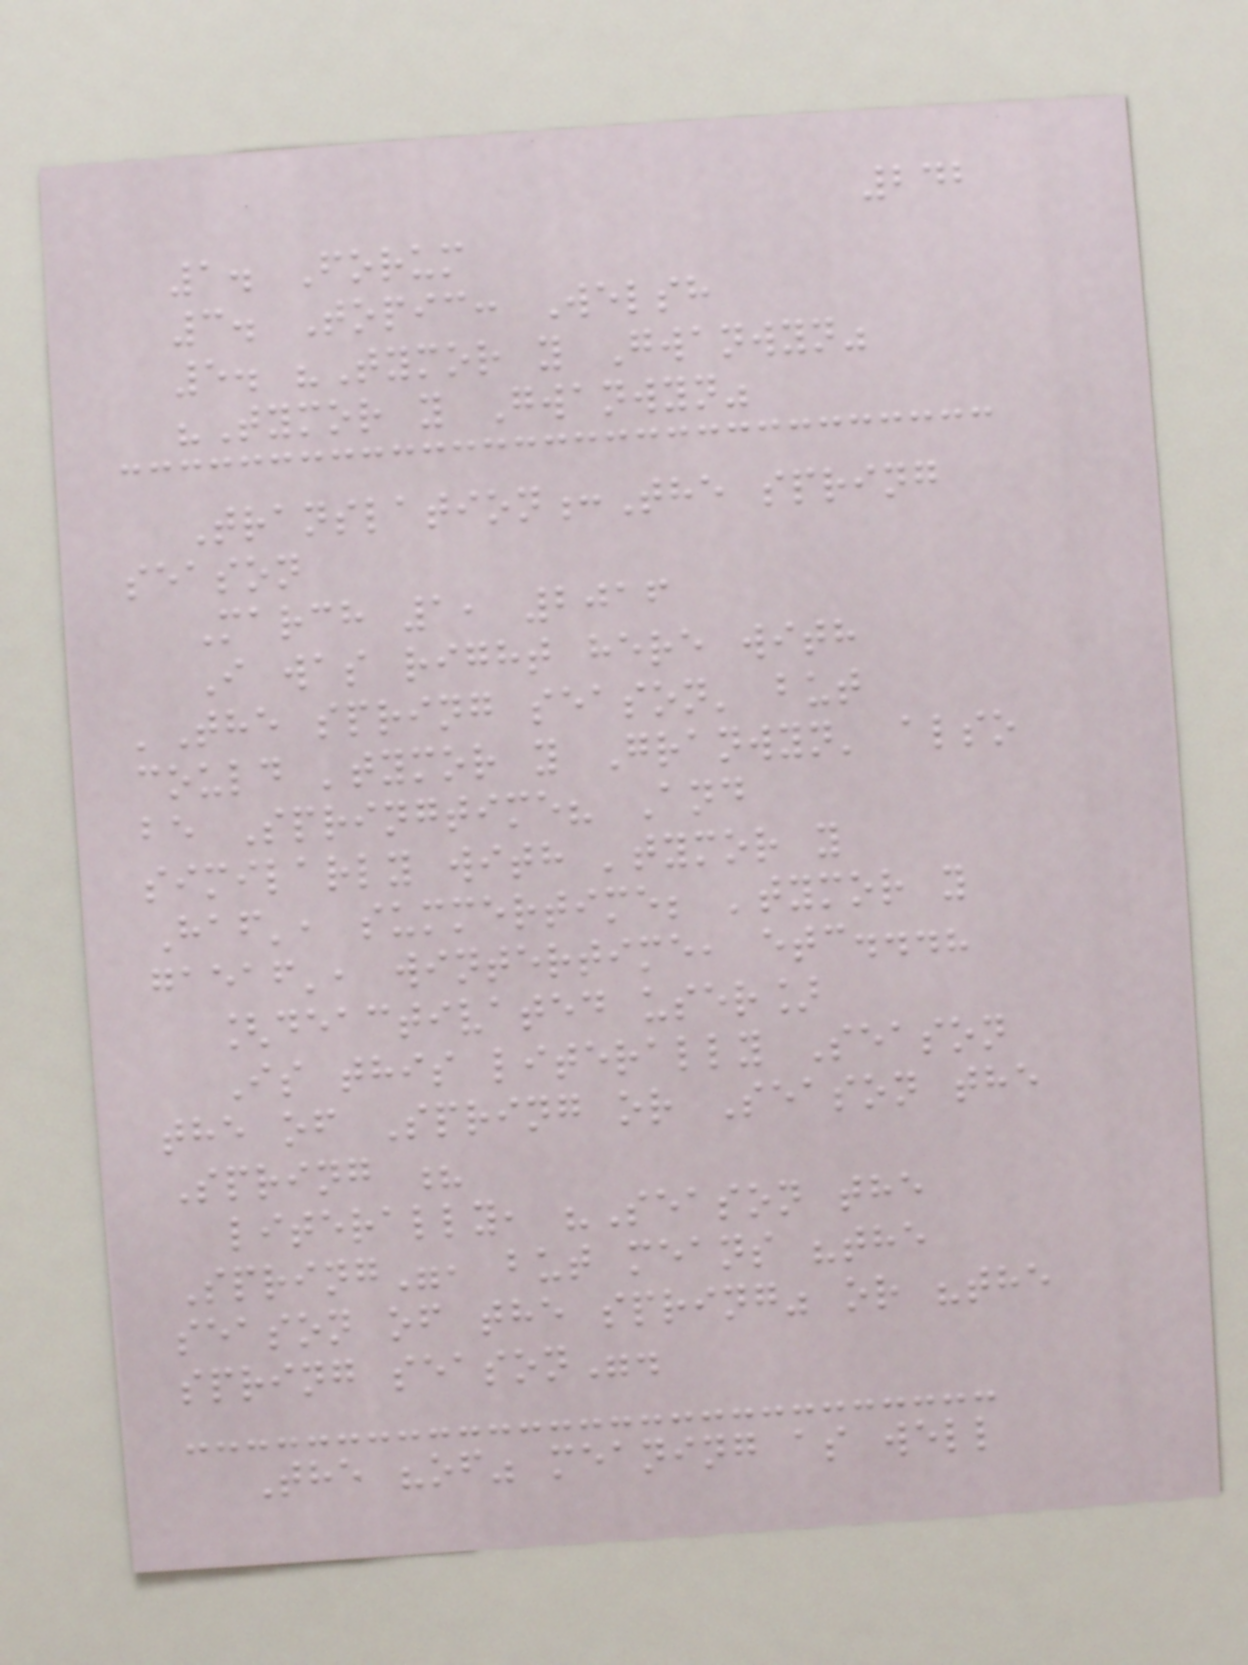242
1. Forum
3. Topic: Welsh
5. "Tymor y Gwanwyn"
"Tymor y Gwanwyn"
Translation:The spring
season
March 1, 2016
I was right here with
'The spring season' but
could 'tymor y Granwyn' also
be Springtime? And
similarly with 'tymor y
Haf', summertime; 'tymor y
gaeaf', wintertime, etc...?
[deactivated user]
Is this literally Season
the of Spring or Season the
Spring ?
literally, "Season the
Spring", but means "the
season of the spring" or "the
spring season".
The "of" meaning as well
